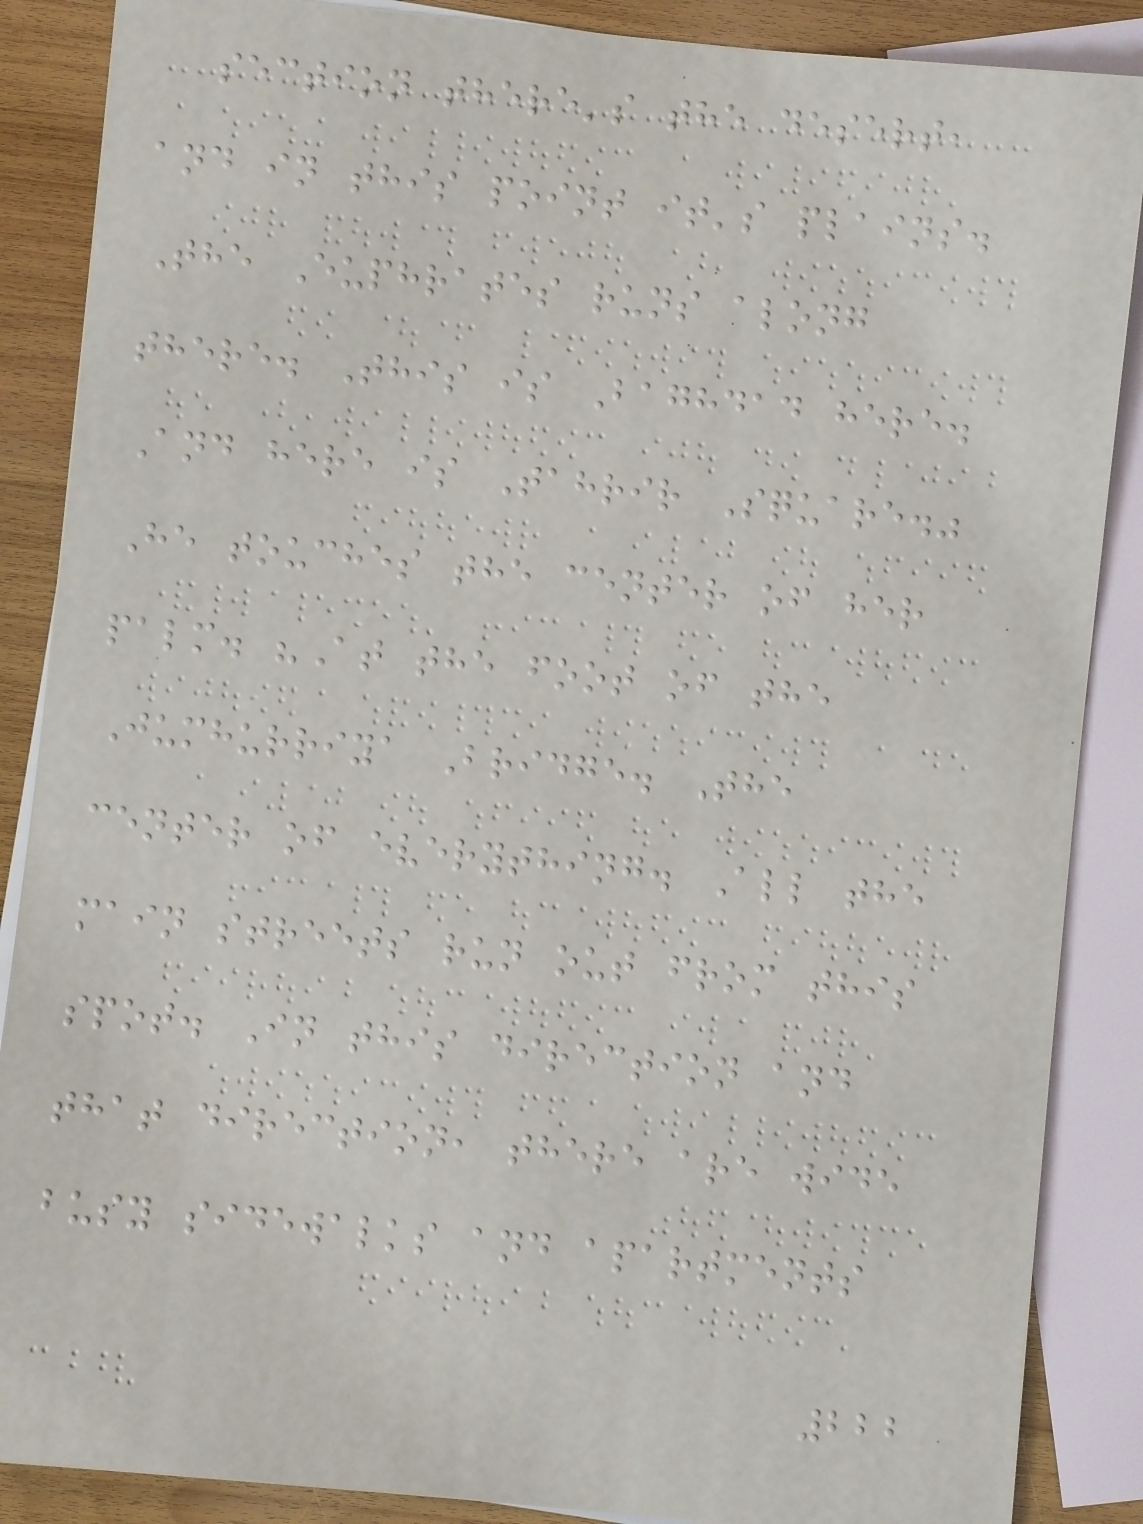section there's the desert,
and in this point it's plains.
The Euphrates runs along
there. This is Baghdad here.
And here is Tahrir Square."
He touches the center of her
palm. "At the foot of the
Jumhurriya Bridge. The
center of everything. All the
main streets run out from this
spot. In this direction and
that direction, there are wide
busy sidewalks and apartments
222
